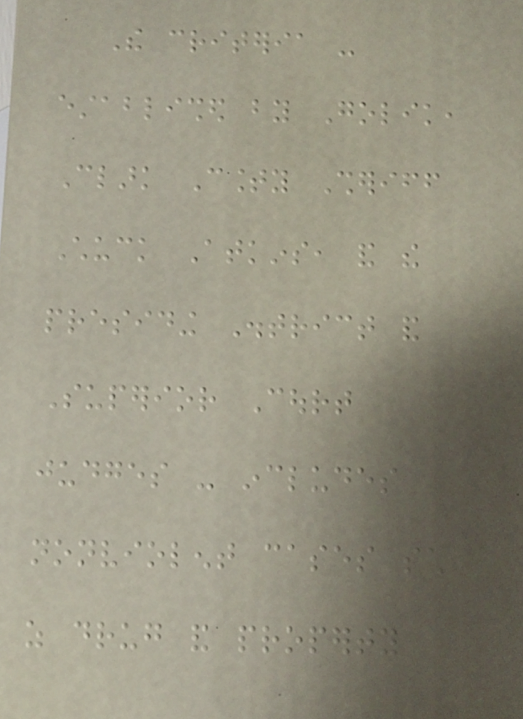The criteria -
established by Golik,
Clark County Sheriff
Chuck Atkins, and the
presiding District and
Superior Court
judges - includes
nonviolent cases such
as drug and property
